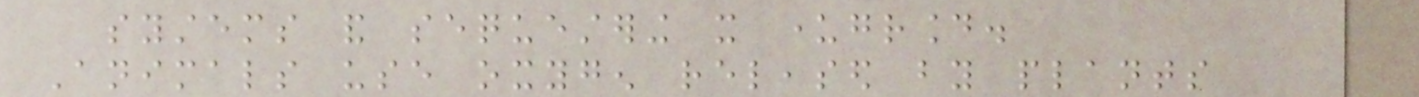systems and sequestering it underground.
Animals use oxygen released by plants
